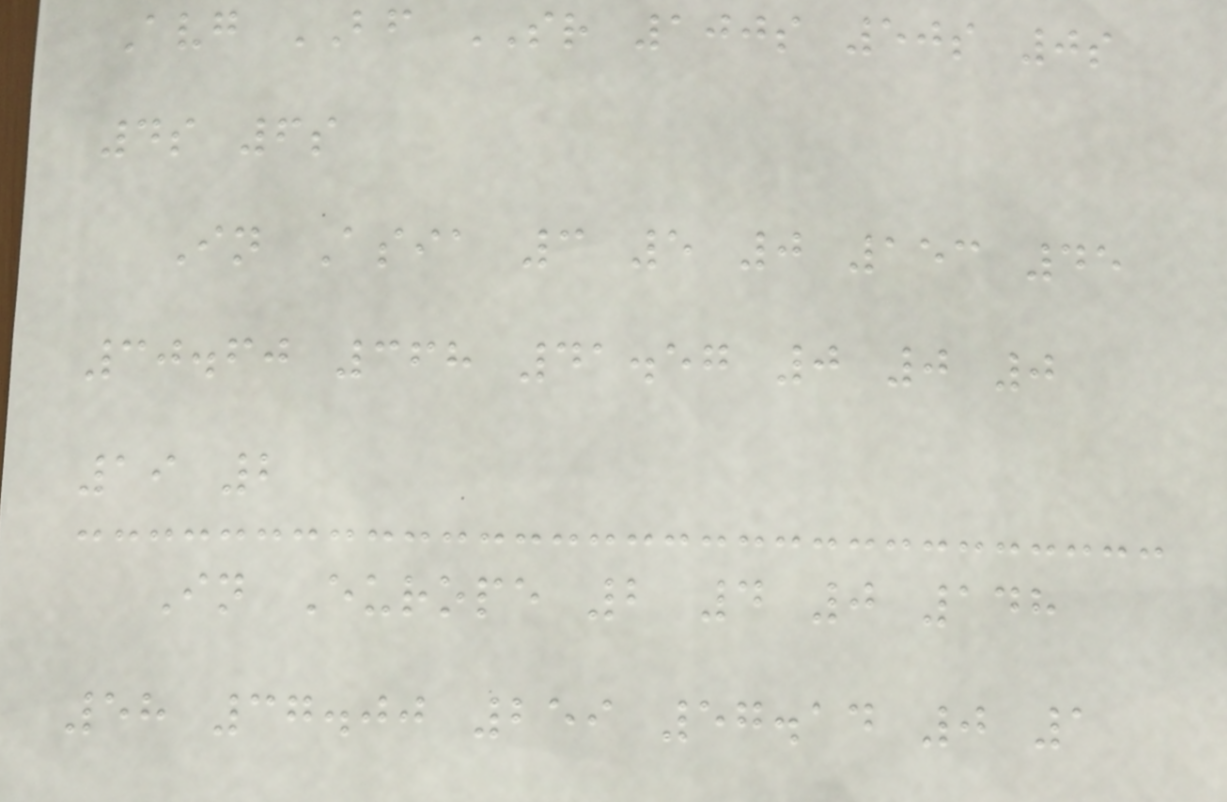Avg BF SR 100s 50s 0s
4s 6s
In Asia 3 5 0 153 45
30.60 368 41.57 0 0 0
19 2
In Europe 2 4 0 148
58 37.00 259 57.14 0 1
